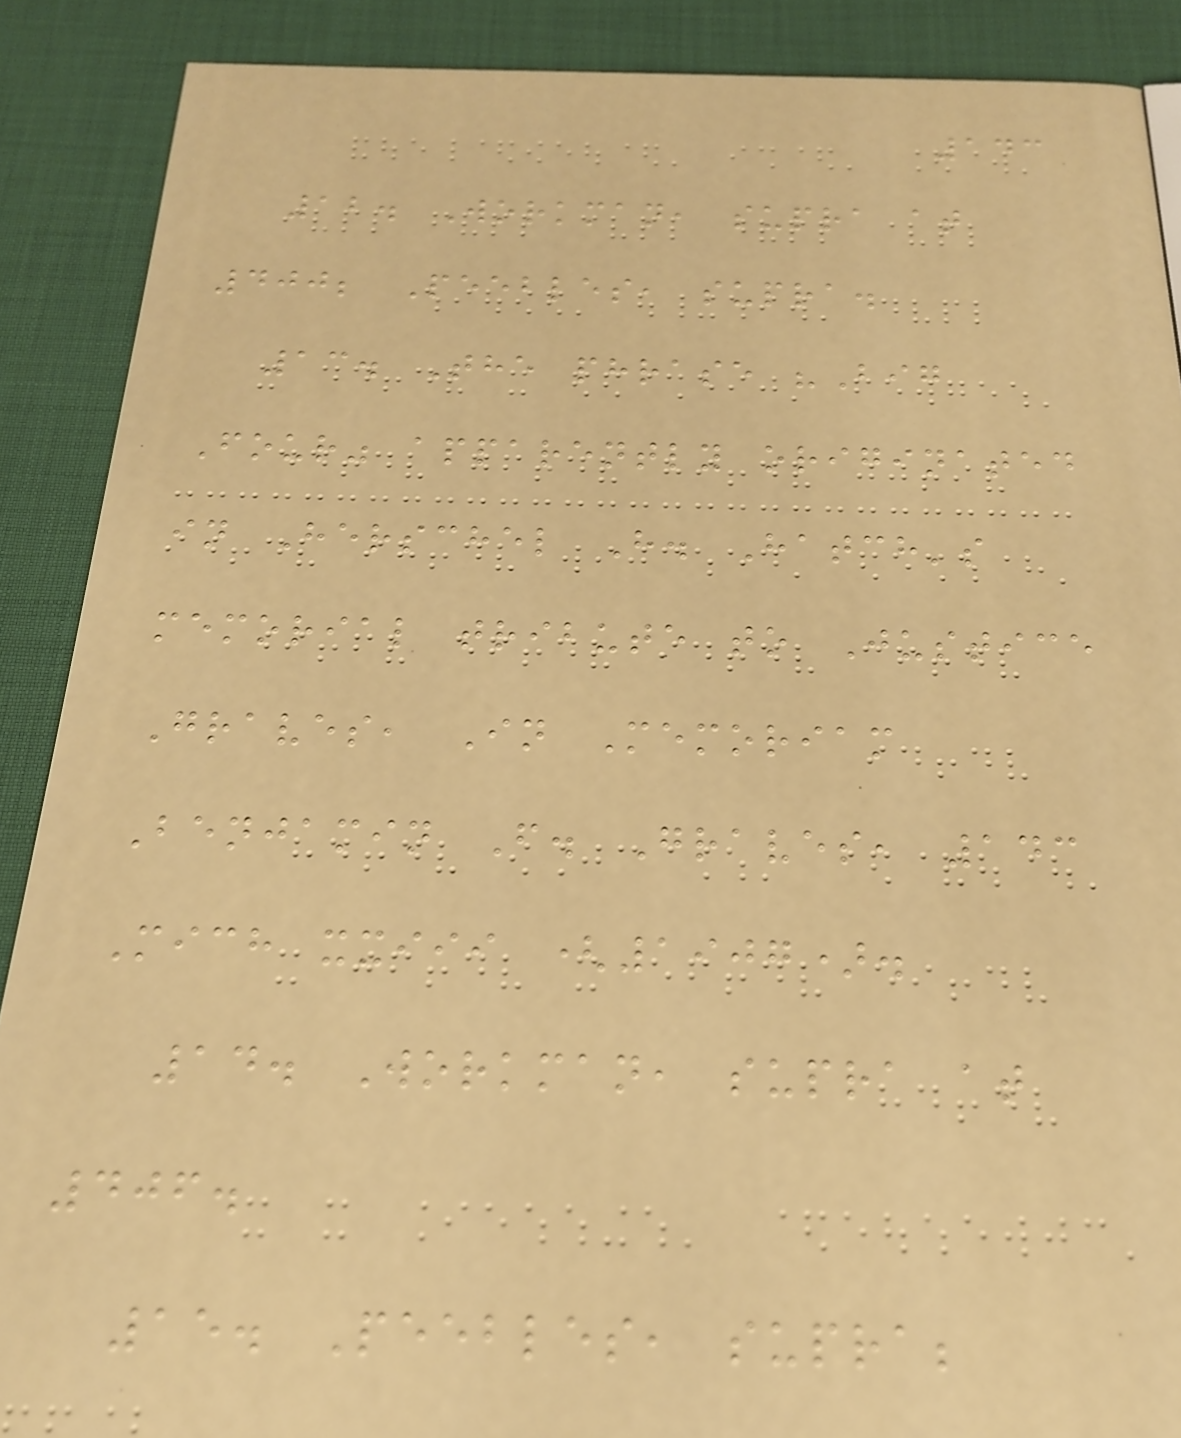143
12. Workman, supra at
400; Peebles, supra.
13. The phrase "Big
Four" apparently originated
in Herschel H. Hatch's
memorial tribute to Justice
Graves, In Memoriam
Benjamin F. Graves, 143
Mich xxiii (1907).
14. Workman, supra at
406.
15. Peebles, supra;
